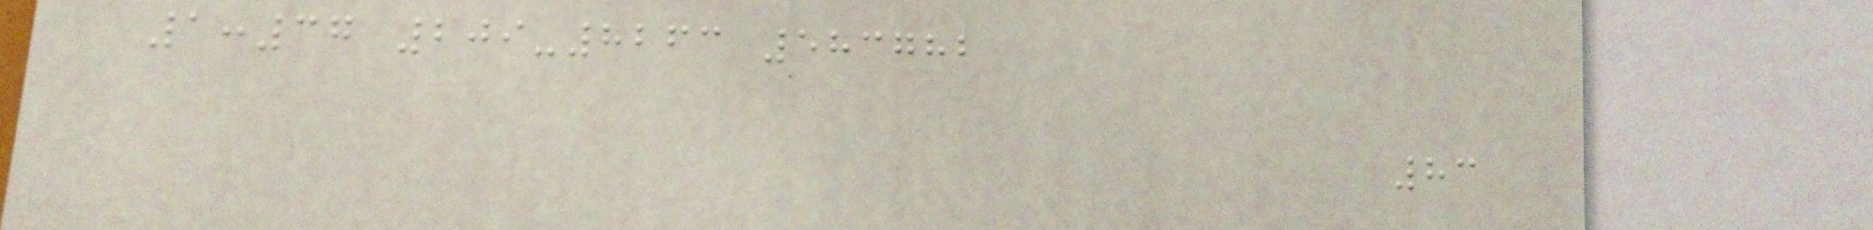1:37 209-8263 583782
83
